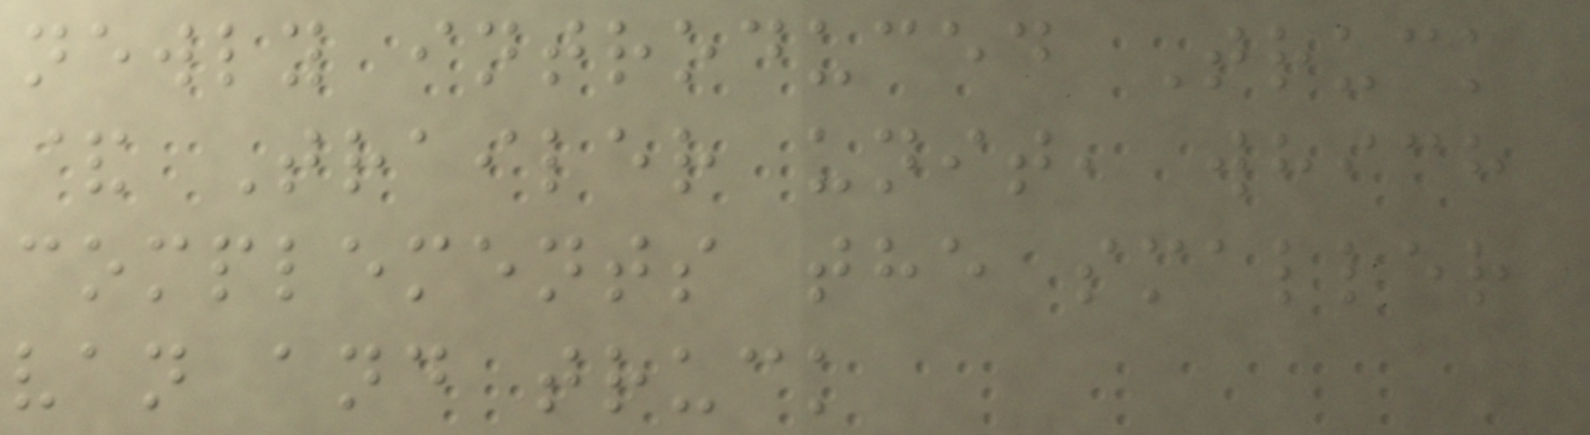newly introduced Truck
& Trailer unit, which
complements the smaller
van and truck
